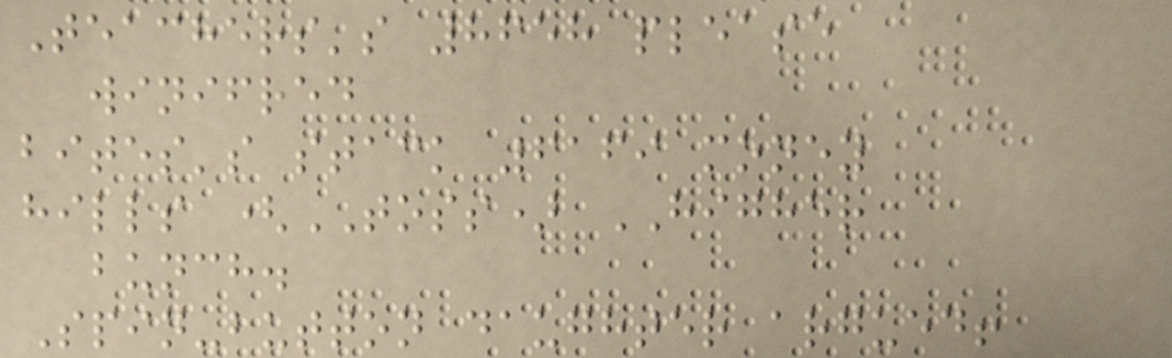Teachers's 8658 please
winifred
bites's stack 6169 money
hills (TOSS) HIGHER
bunch.
Spin-button daughter argued!
